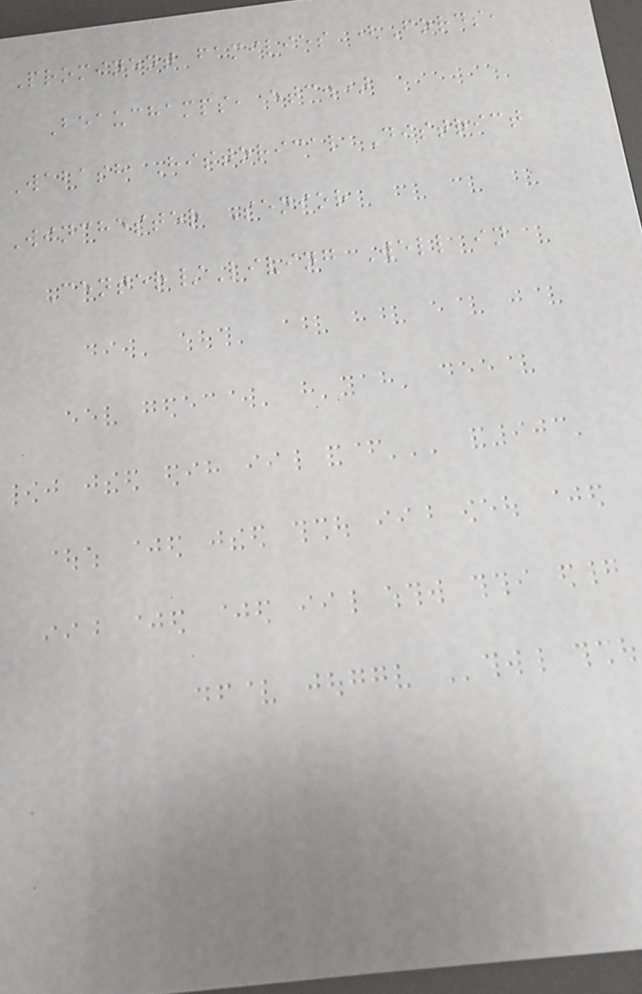Prominent families (Fords,
Beauchamps, etc.)
Wabash Historical District
Winchester Senior
Center/Living Well in
